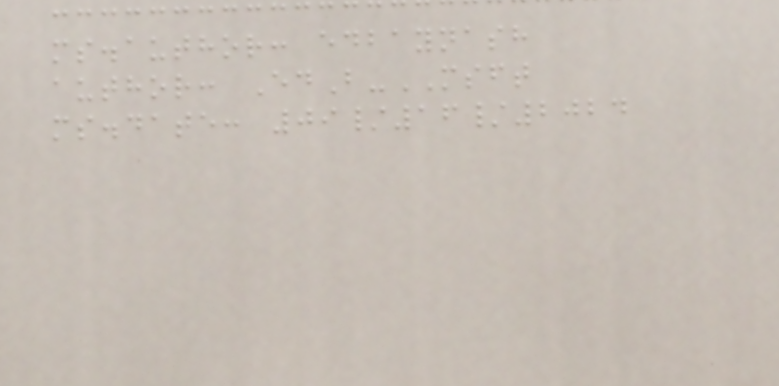ms.author: edbaynash
author: EdB-MSFT
ms.date: 09/16/2024
